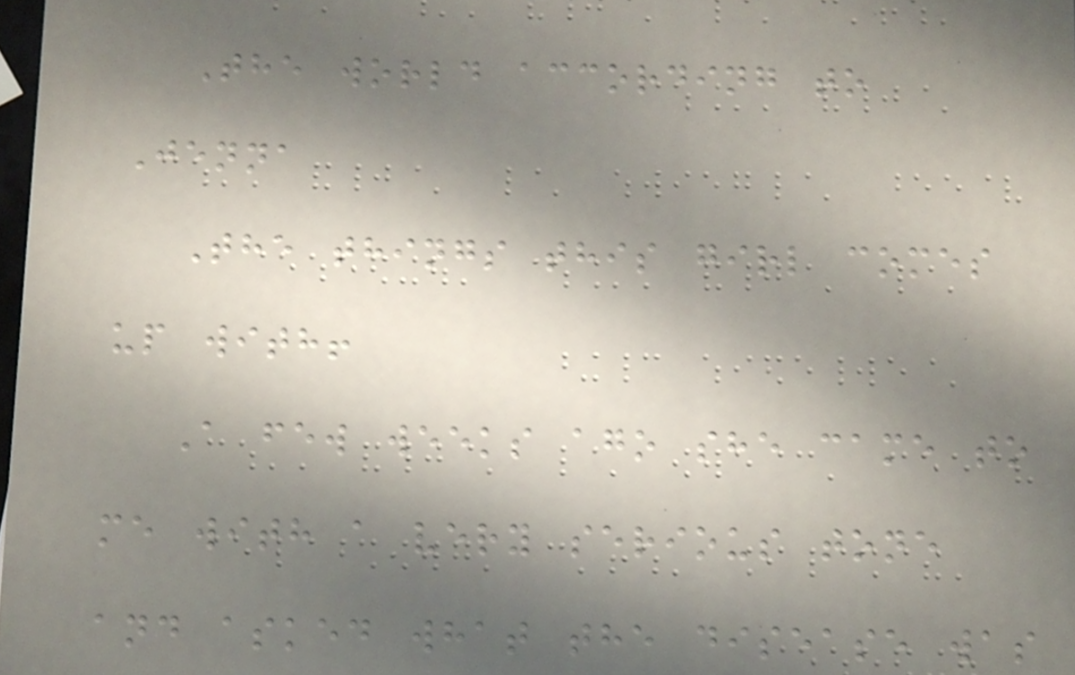The world according to
Jenna
The things this girl comes
up with!
A few weeks ago she came to
me with a very serious tone
and asked what the disease was
